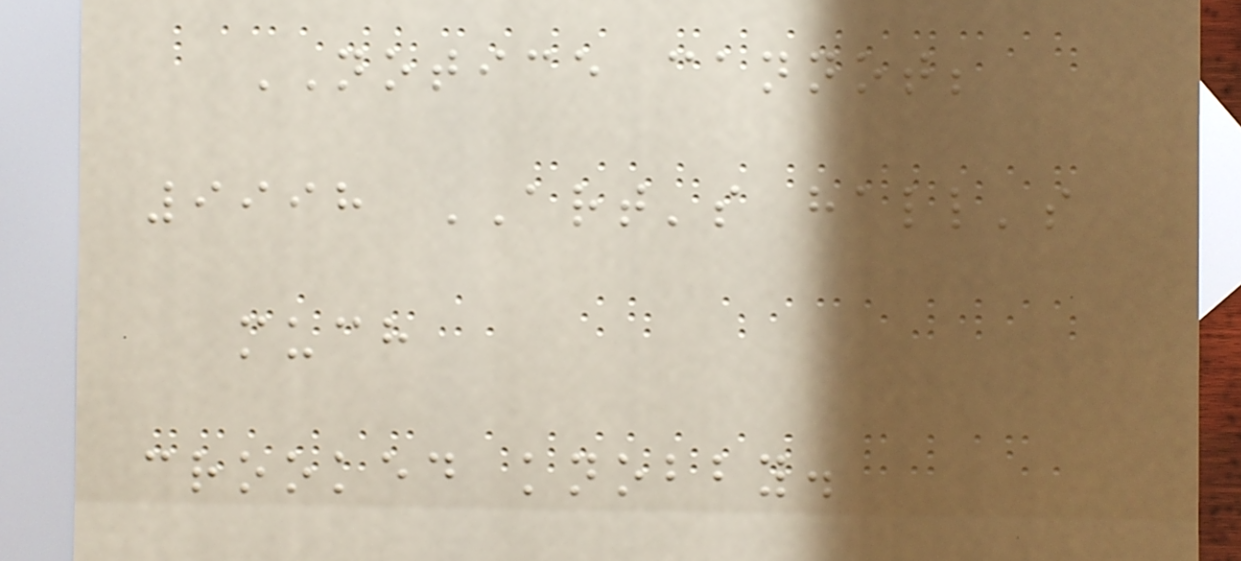NOTICE cannot;
9998 ART's hall's
much
crooked knobby.
